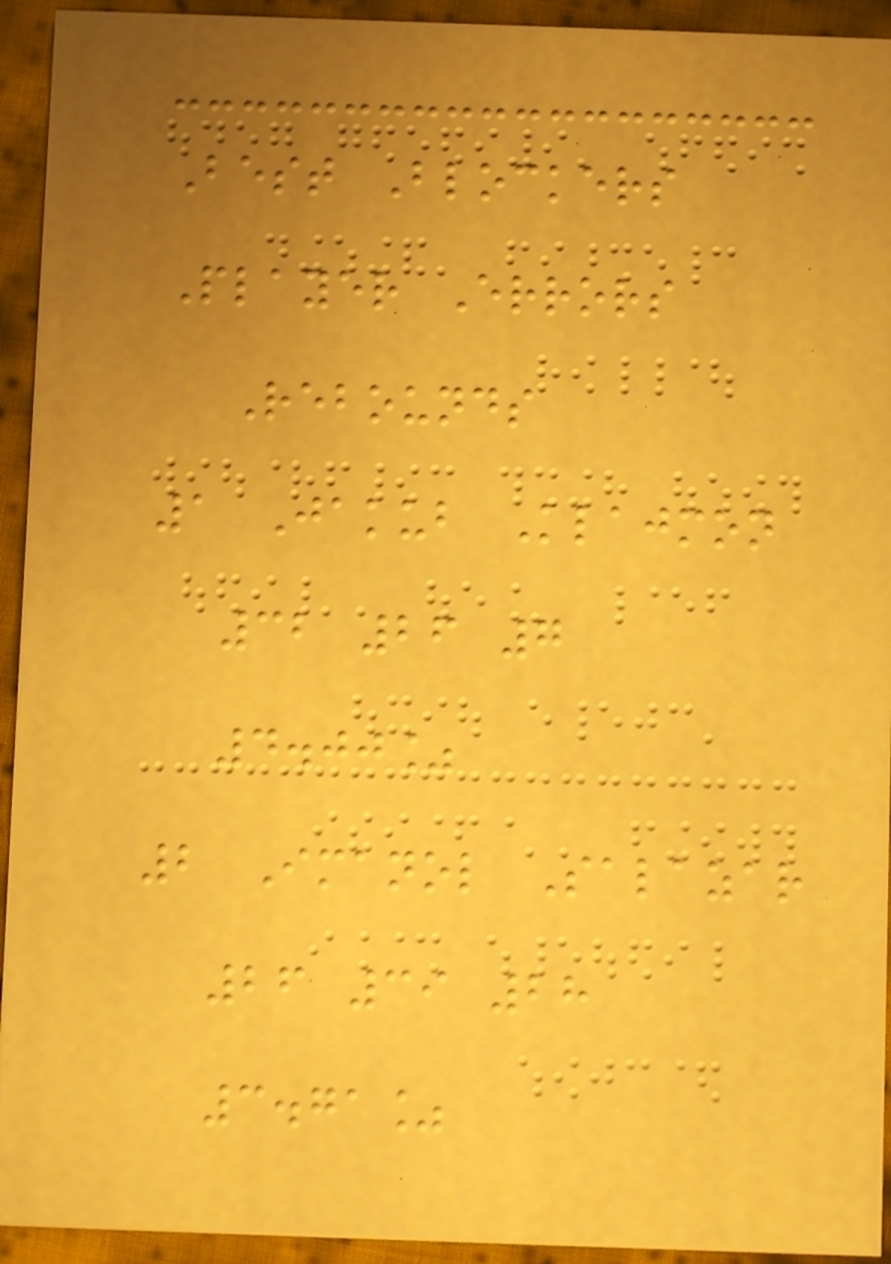Best Blockers
Player Errors
Rebounds
1 Jakub Klajmon
32 26 7
4.00%
2 Imanol Salazar
26 39 28
3.71%
